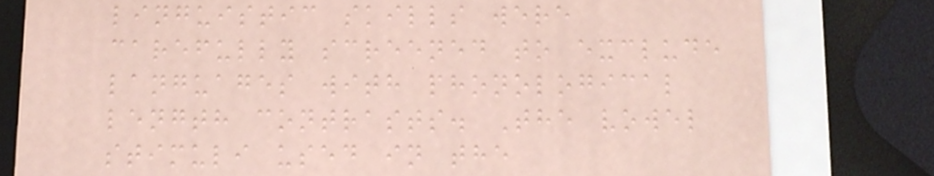linguistic skills were
carefully screened to exclude
languages with phonological
length contrasts. The vowel
stimuli used in the
